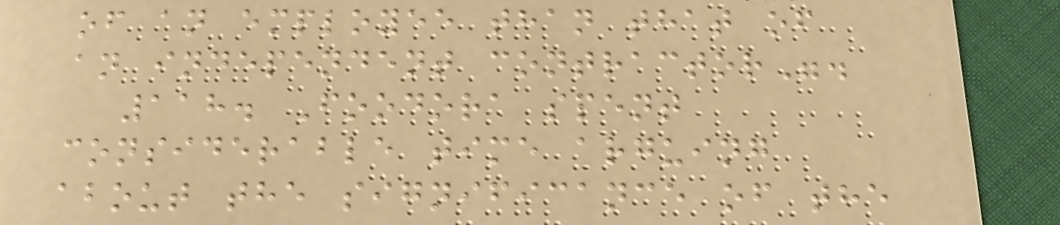of an employee than that of
an independent contractor".
118. Foodora spent
considerable time arguing
about the significance of the
